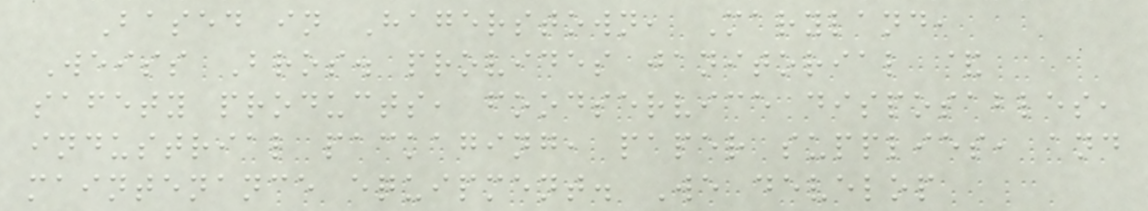Based in Hagerstown, Maryland,
Weiss Bros. provides janitorial &
safety products, foodservice disposables,
industrial packaging, paper supplies, and
maintenance equipment. We develop
